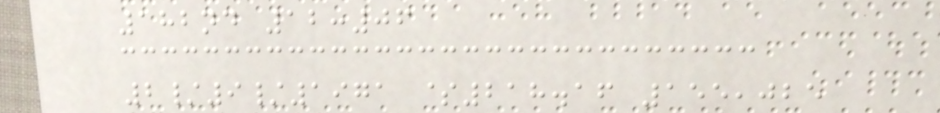182nd 12:06
2/9/1971 $218.16 155,025
